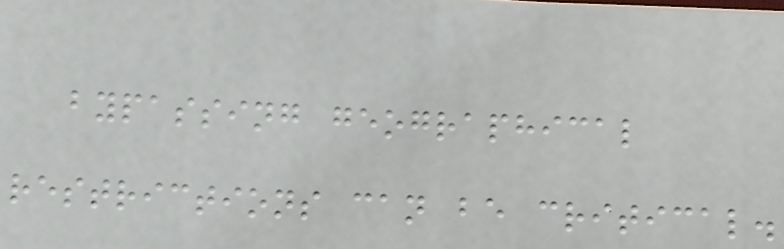bypassing geographical
restrictions can be critical.
